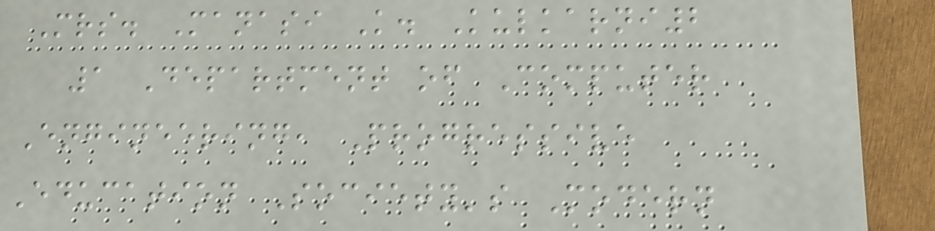Mrs. Manasi K. Kulkarni2
1 Department of Computer
Engineering, Progressive
Education Society's Modern
